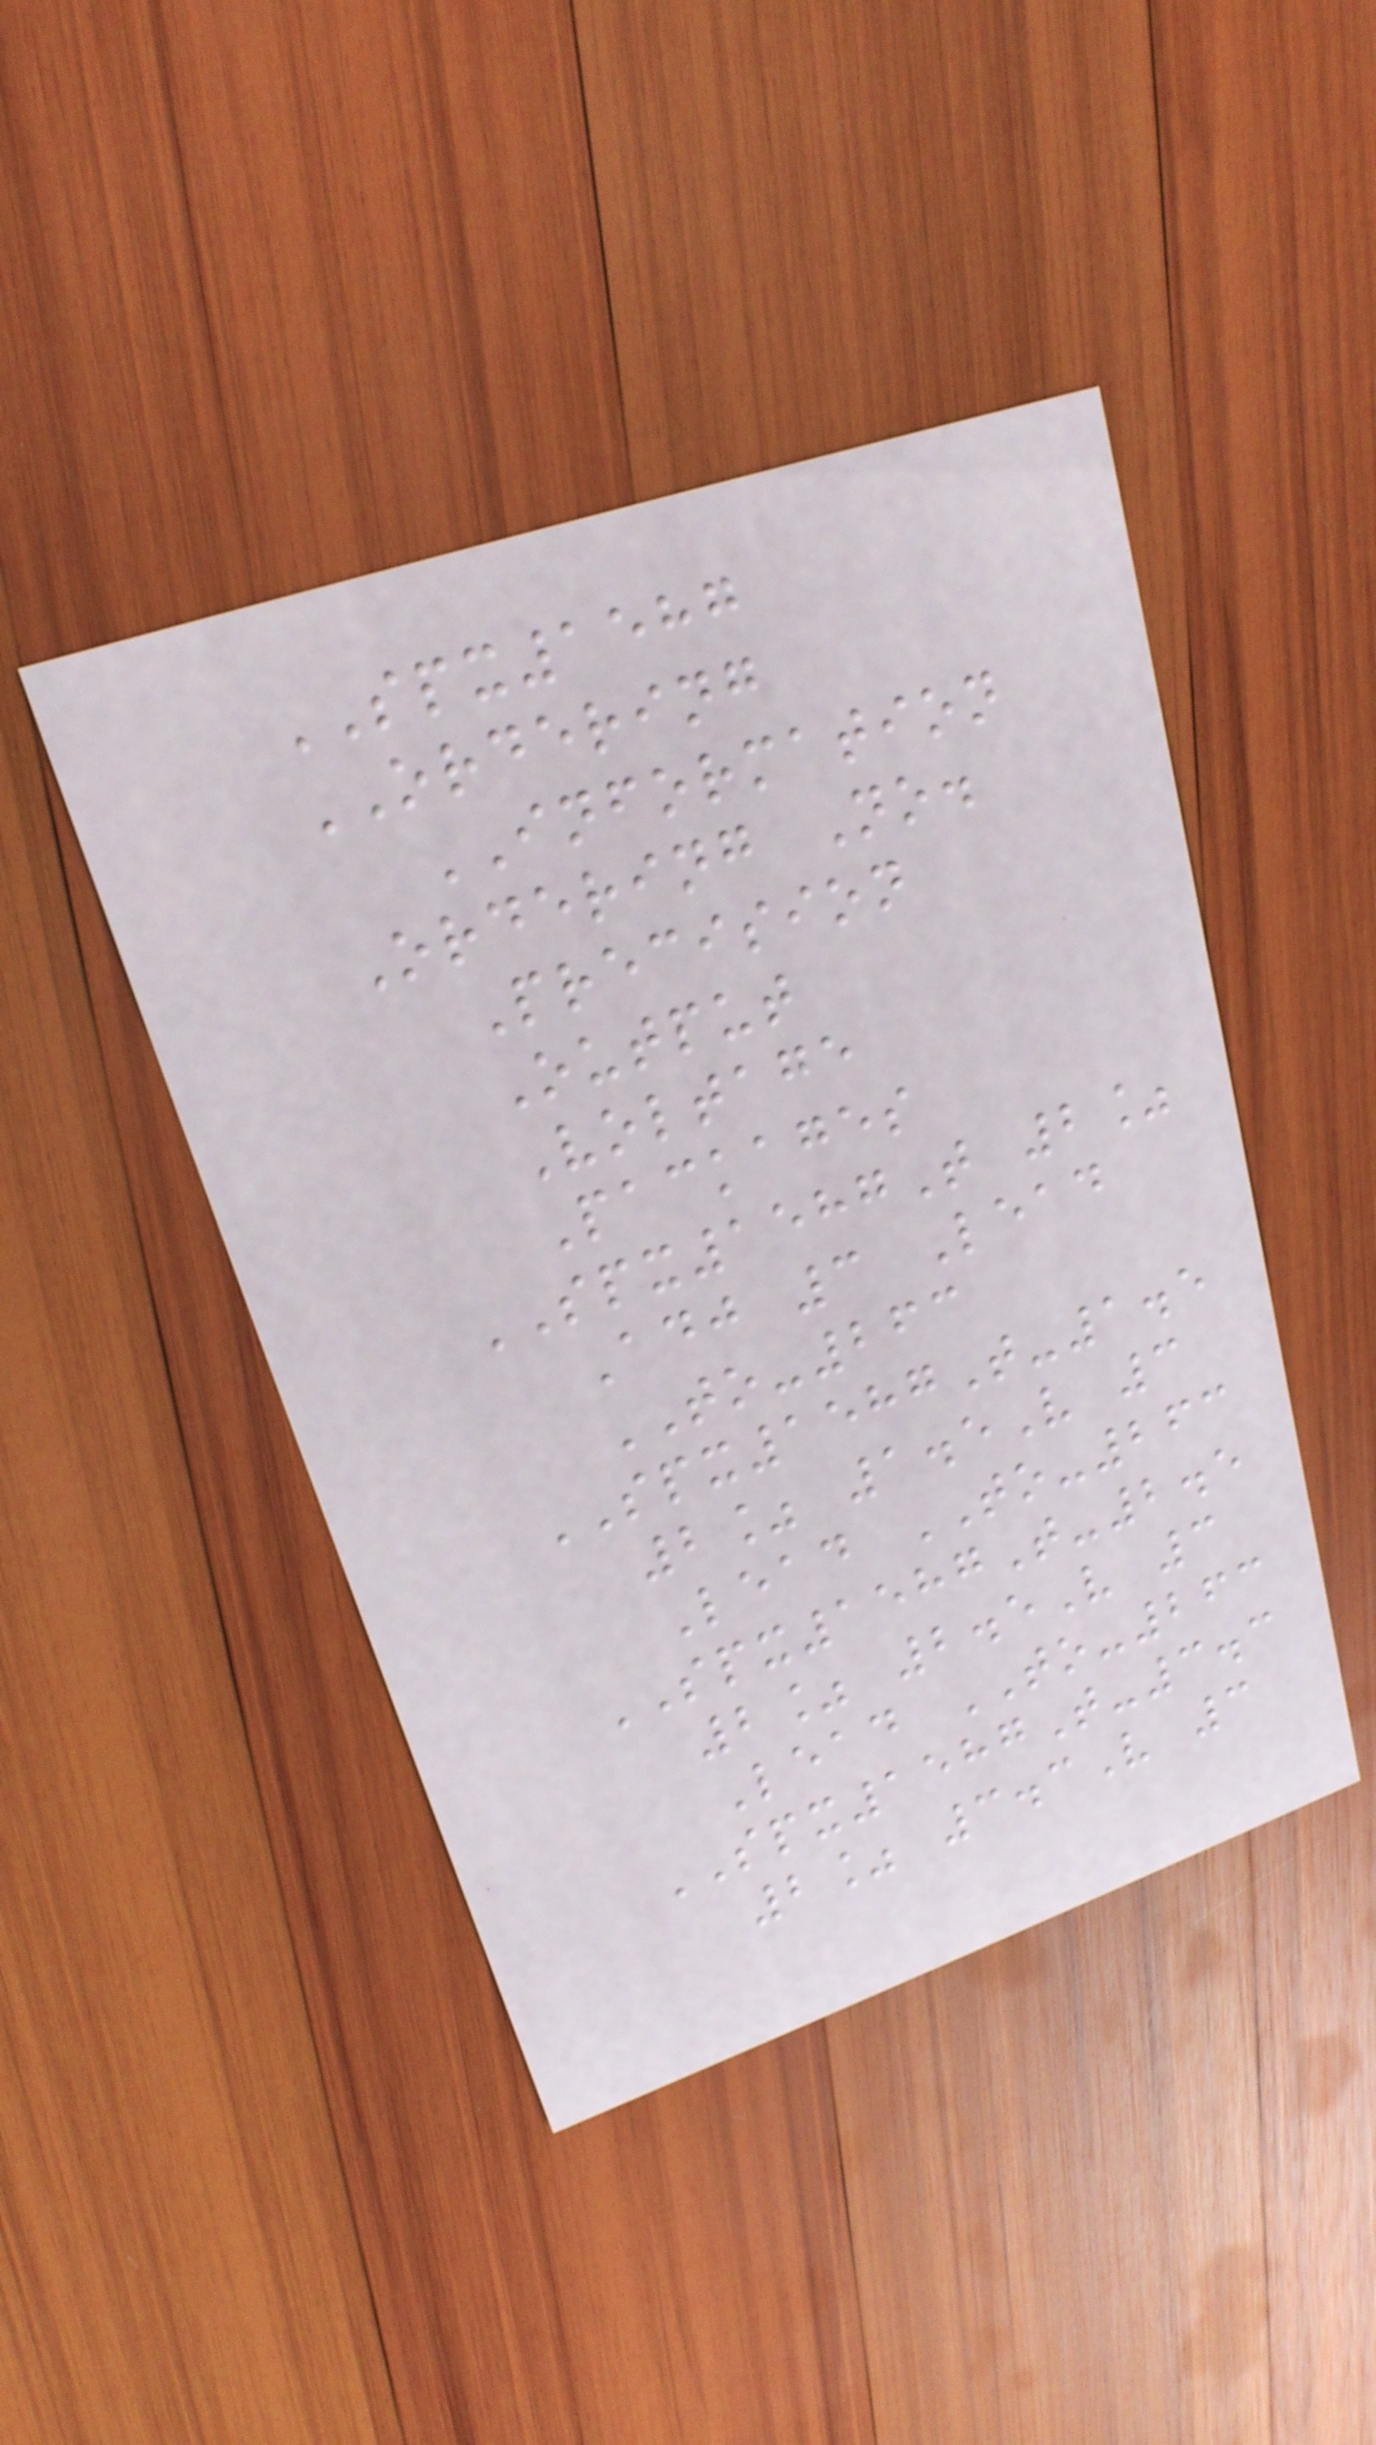SPX1587
ORDERING
INFORMATION
Ordering No.
Precision
Output
Voltage
Packages
SPX1587T 2%
Adj 3 Lead
TO-263
SPX1587T-1.5
2% 1.5V 3
Lead TO-263
SPX1587T-2.5
2% 2.5V 3
Lead TO-263
SPX1587T-3.3
2% 3.3V 3
